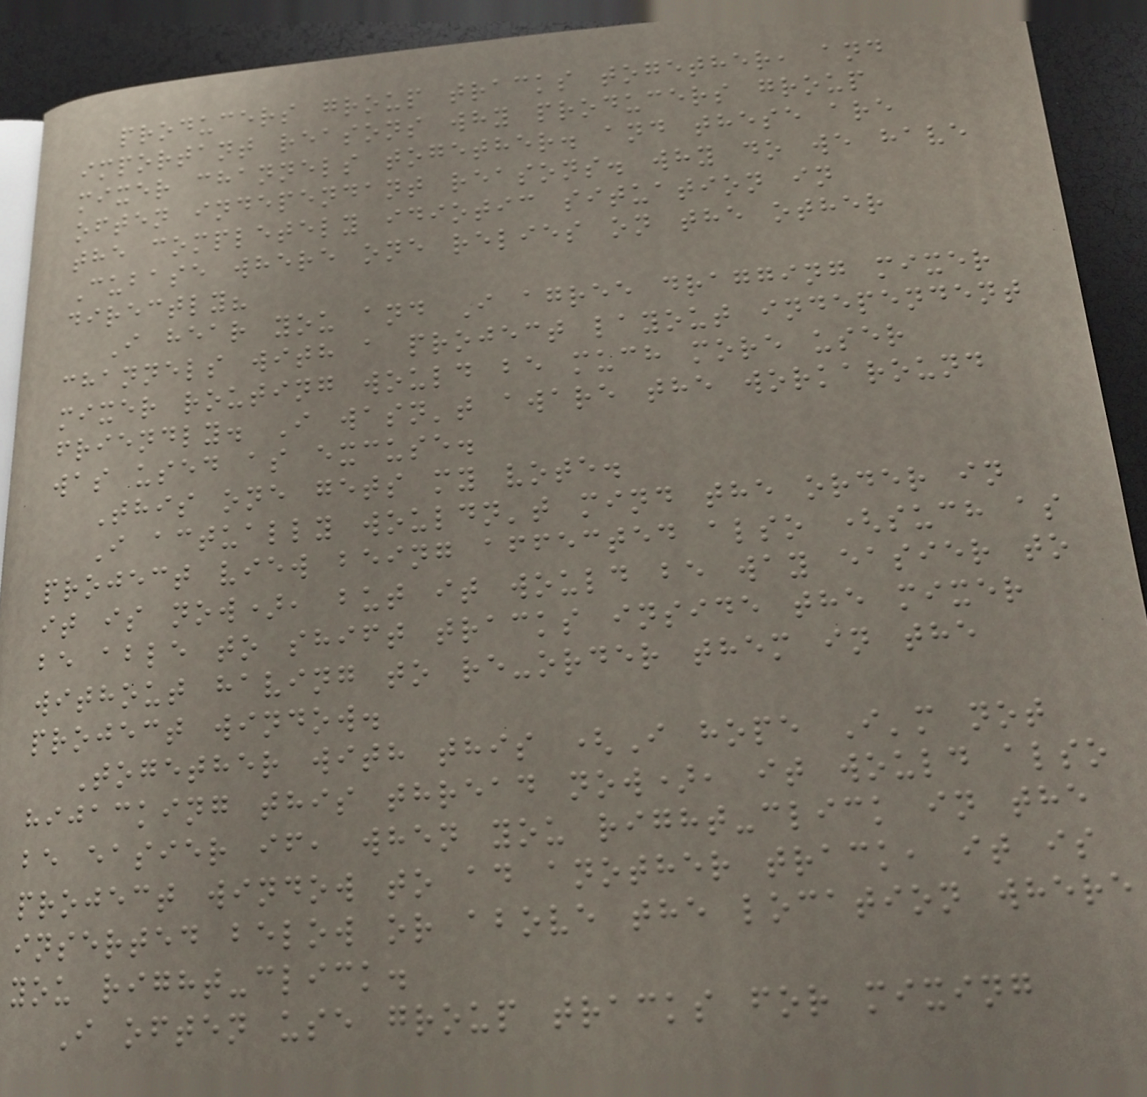producers group tracks together, and
important reasons why producers group
mixer channels together. and these are
often independant reasons. why do we have
the completely idiotic situation in
Cubase where one relies on the other
directly?
I hear you and I agree dragging mixer
channels with a project layout independent
mixer routing would be much more user
friendly. I wasn't aware the workaround
was used as excuse.
This one gets my vote.
I actually wouldn't mind the order in
project view being affected also (such as
it is now), but it would be way easier to
be able to shift tracks inside the mixer
without having to re-order them in the
project window.
Together with this (I hope I'm not
hijacking this thread now), it would also
be easier if, when you right-click in the
project window to ad another track, it is
inserted below or above the location where
you right-click.
I often use group tracks for mixing
